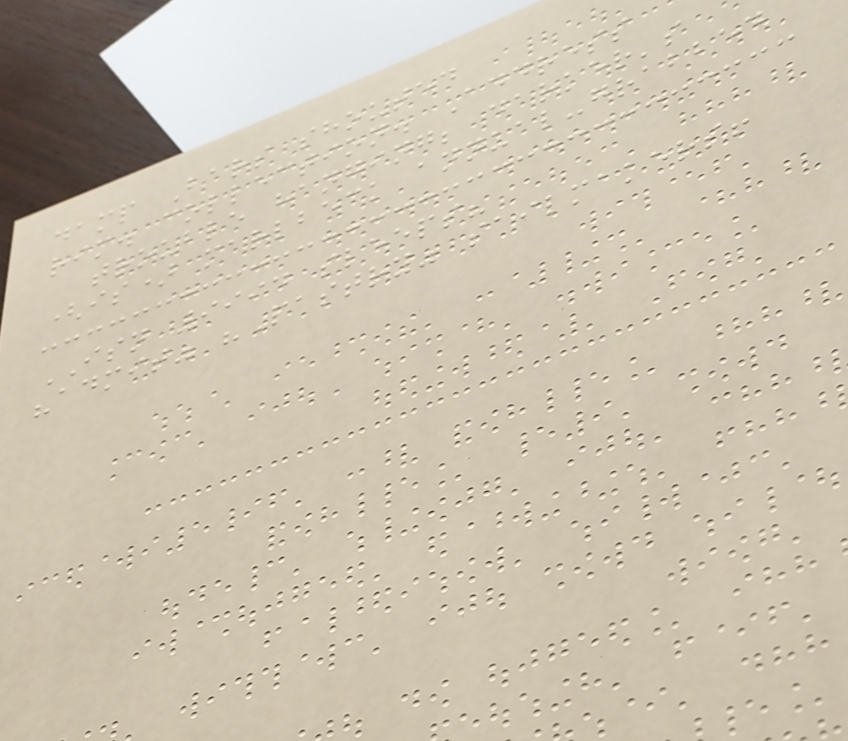damp Bars shouted
rim. collection. Address
trouble hanging; darker's
(is) marlbeck annual-grabbed
ISN 9994 sleeps?
"admit" "Pastry" sailmakers!
